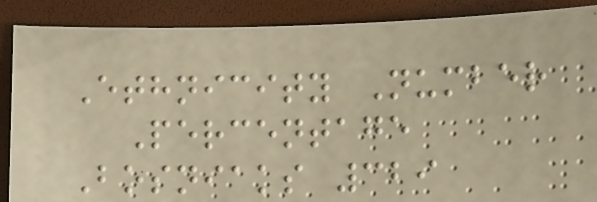Ethnicity Number
Percentage
Bosniaks 329
